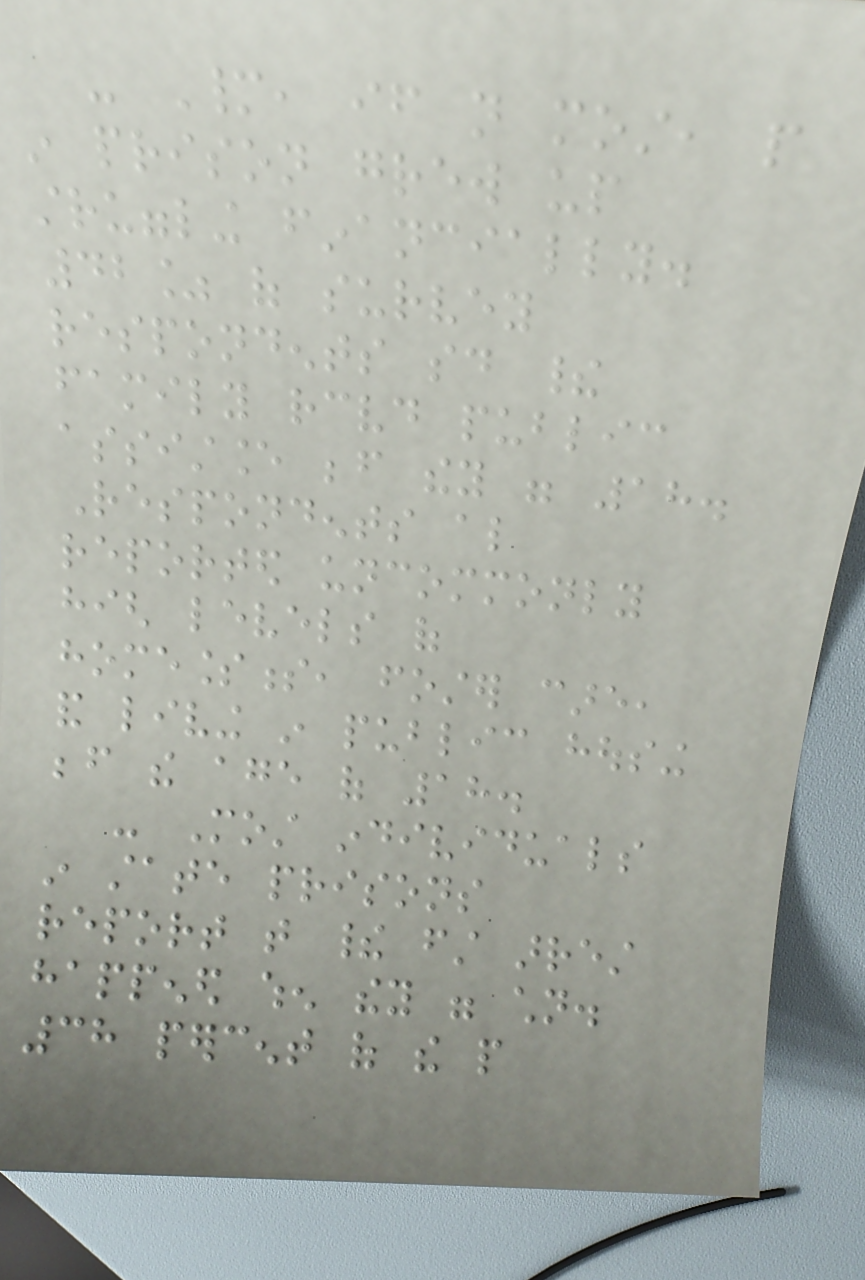- Many, if not most, people
in prison grew up
struggling financially.
42% of survey
respondents said their
family received public
assistance before they were 18.
Respondents also
reported uncommonly
high levels of
homelessness, foster care,
and living in public housing
before the age of 18.
- Most individuals
in state prisons
report that their first arrest
happened when they were children.
38 percent of the people
